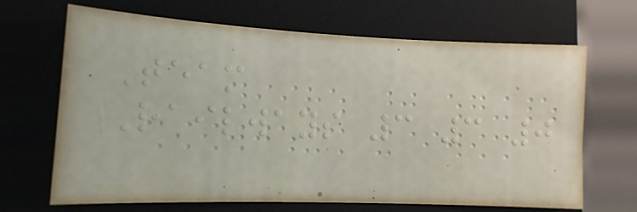Team
Railways 3 3 0
